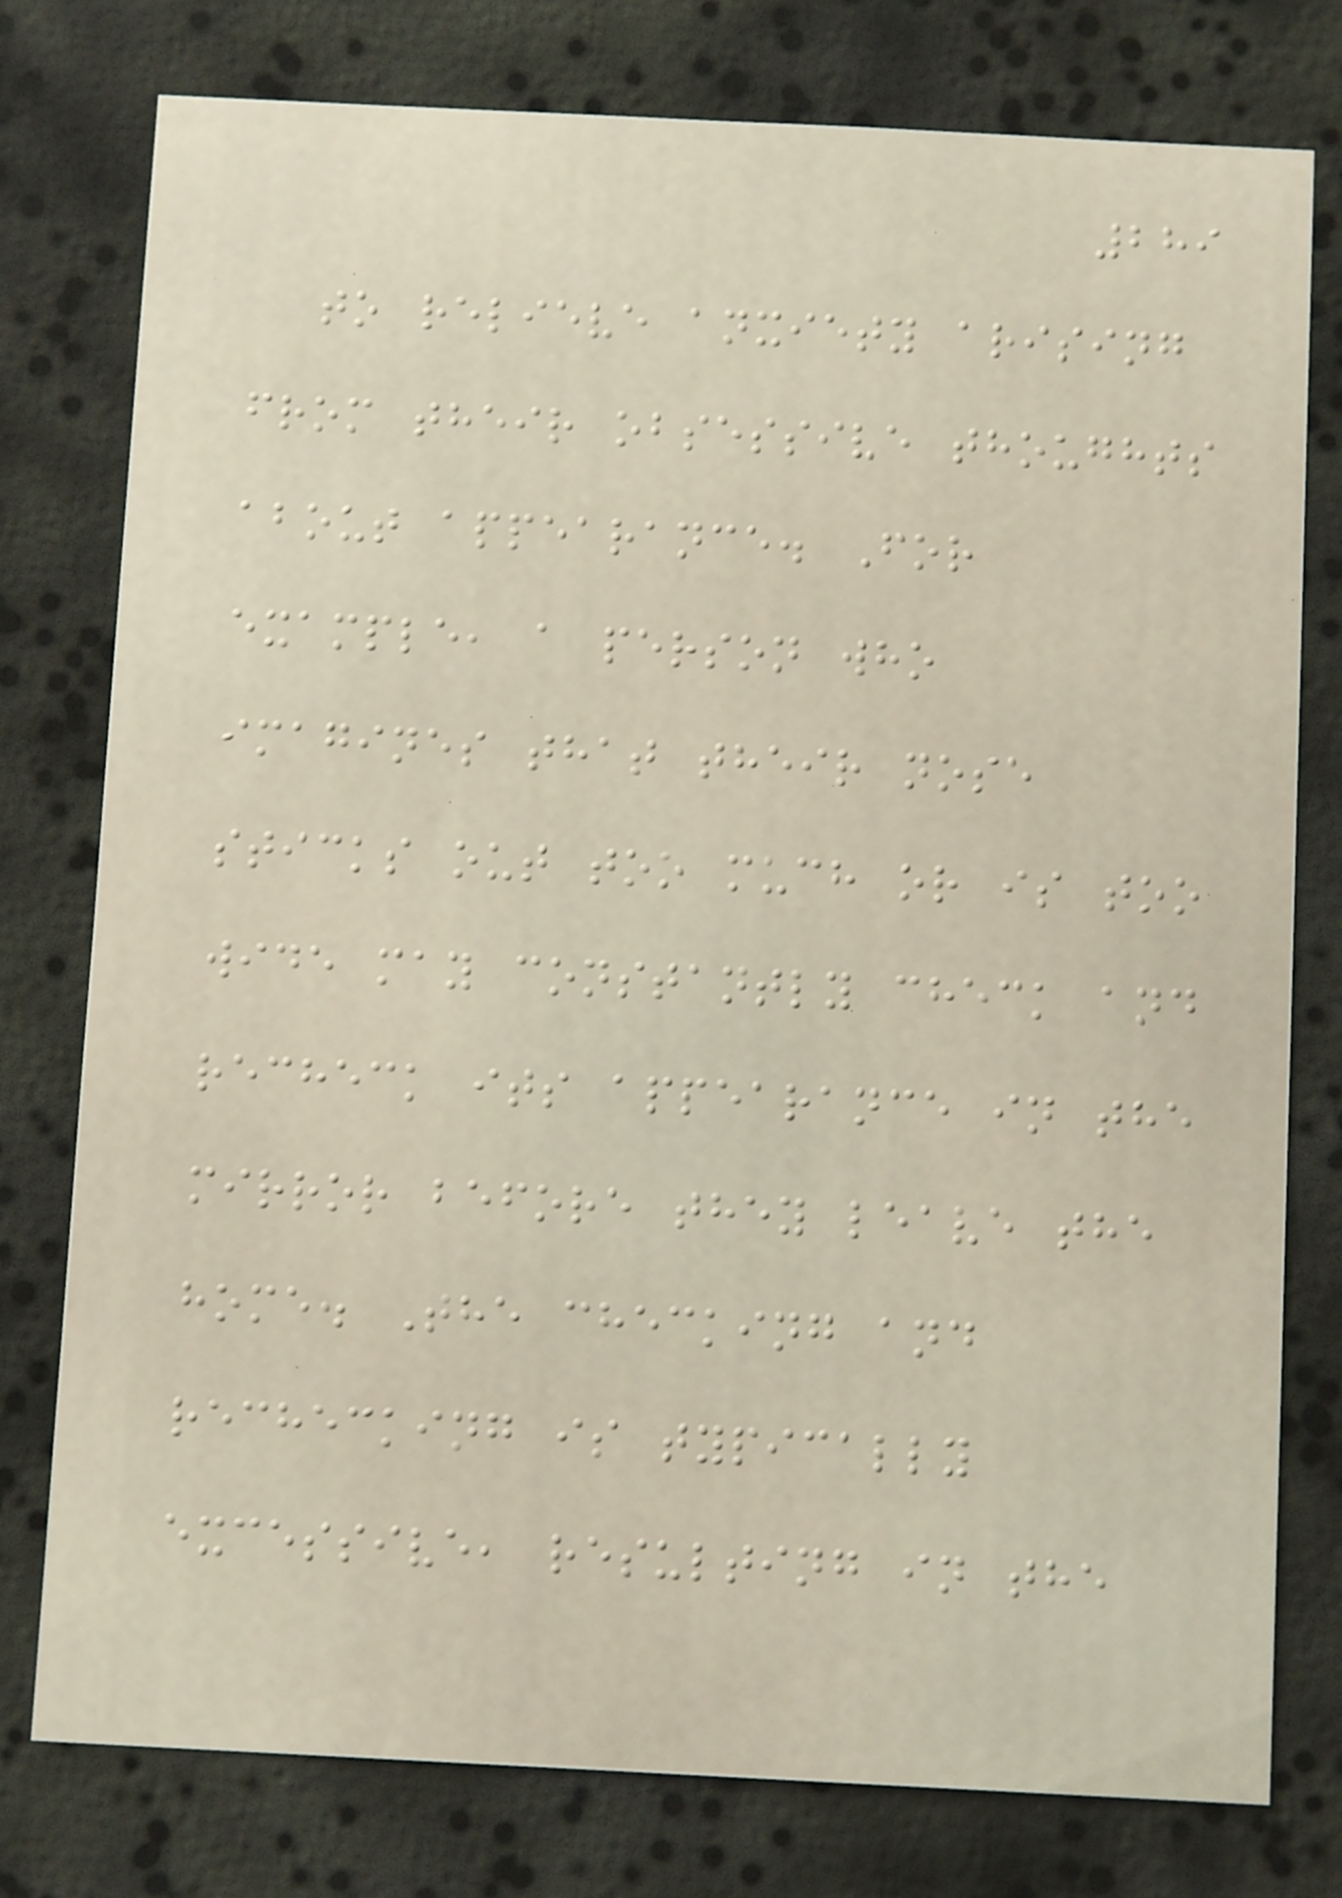289
to relieve anxiety arising
from their obsessive thoughts
about appearance. For
example, a person who
imagines that their nose
sticks out too much or is too
wide may constantly check and
recheck its appearance in the
mirror before they leave the
home. The checking and
rechecking is typically
excessive, resulting in the
